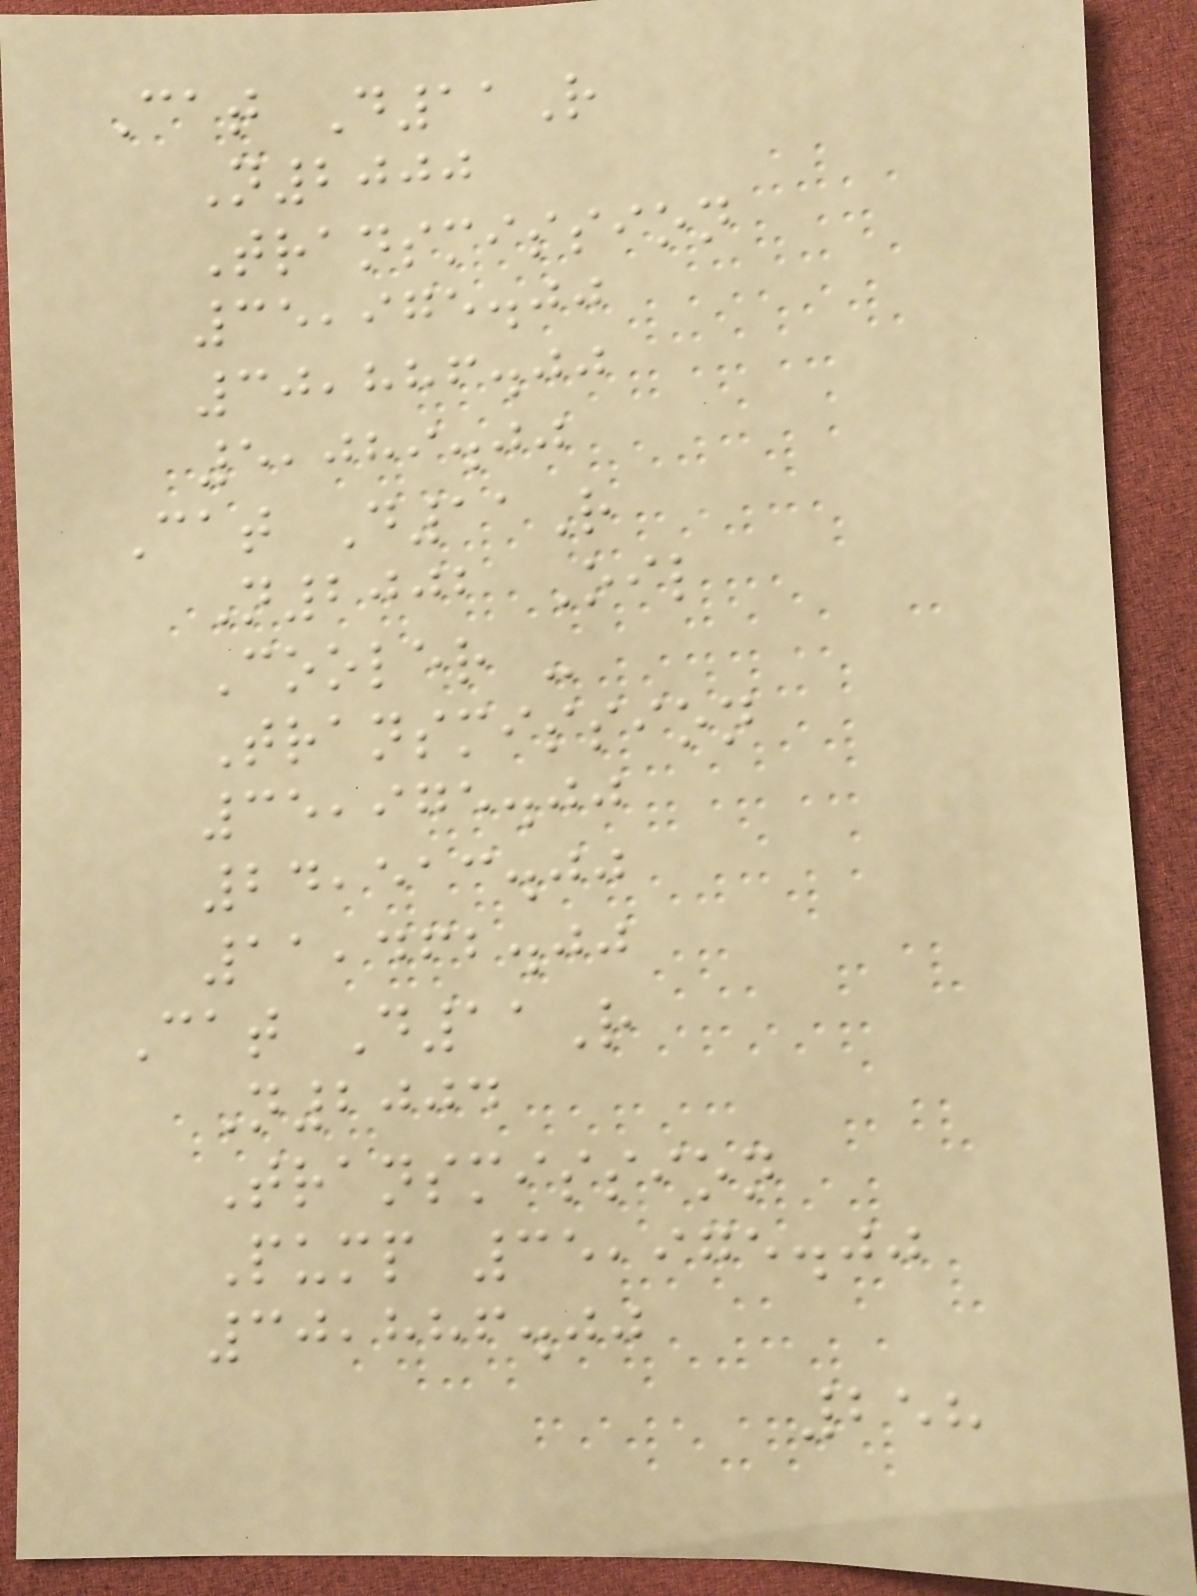Cat D11R
N2000
Transmission
35,975.00
30,886.00
5,089.00
Cat D11R
N2002 Oil
Cooler -
Transmission
35,975.00
24,513.00
11,462.00
Cat D11R
N2004
Transmission
Pump 35,975.00
30,886.00
258
